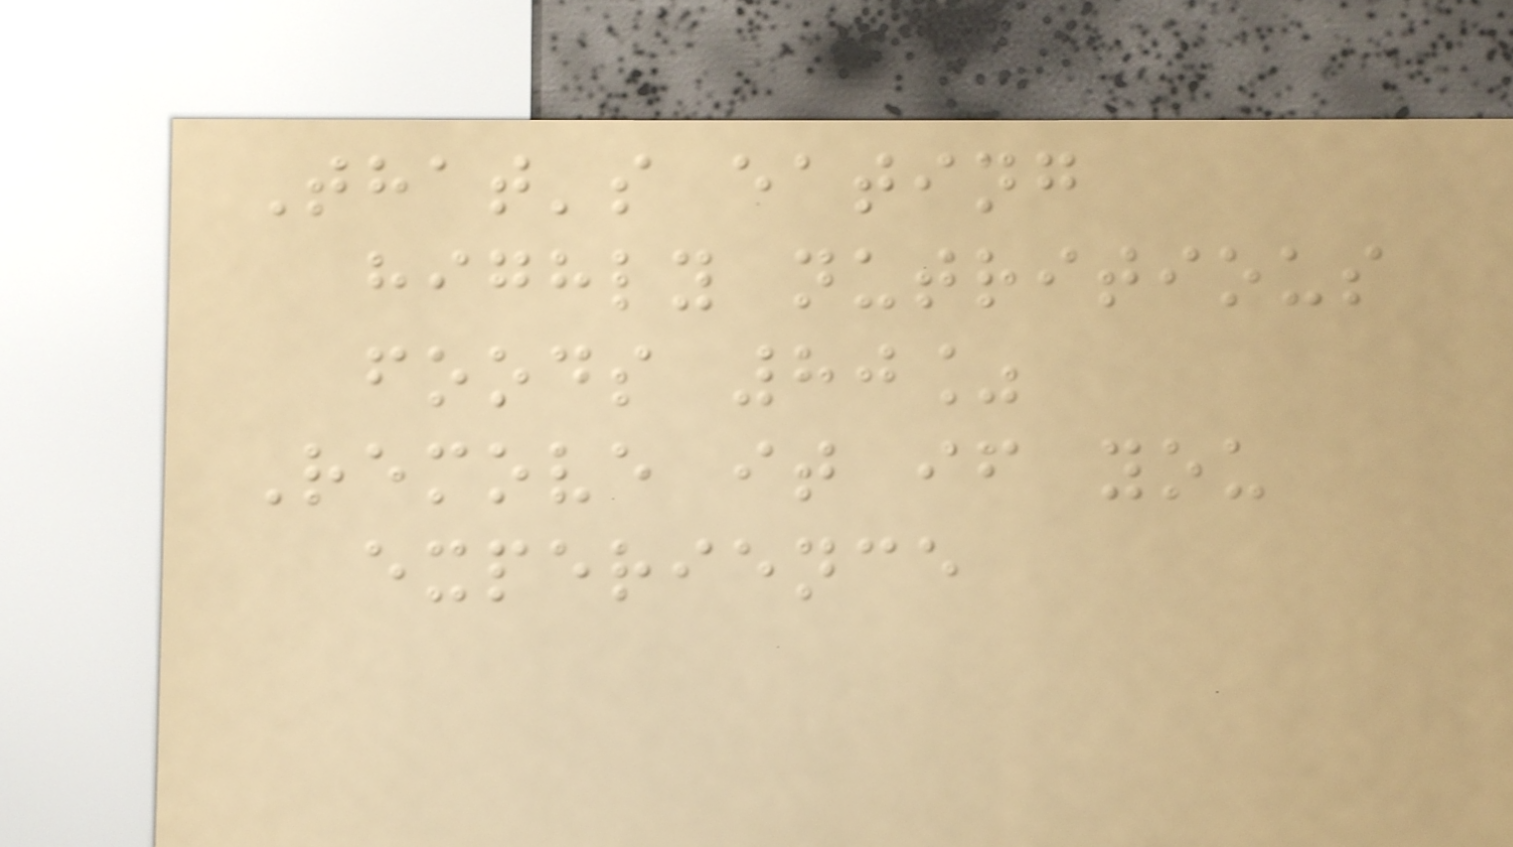That's eating
highly nutritious
foods 80%
Remove it if you
experience
